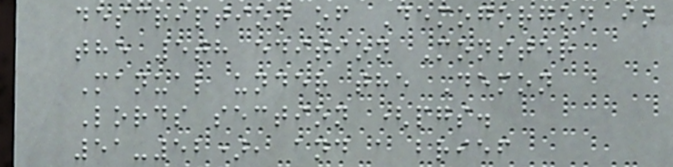description of Demogorgon in
the 5th edition Monster
Manual under the Demon
Lords section (pgs.
51-52), and a brief
